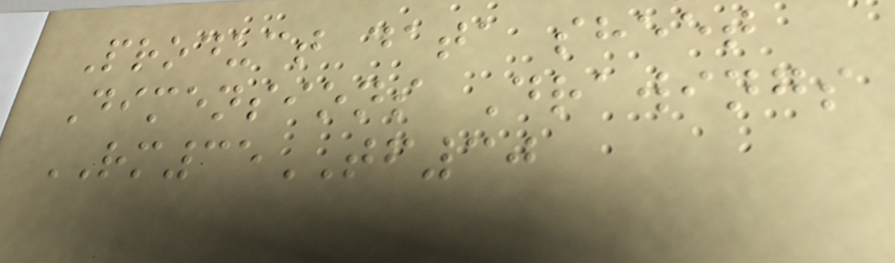Product data sheet
Dimensions Drawings
RM35TF30
